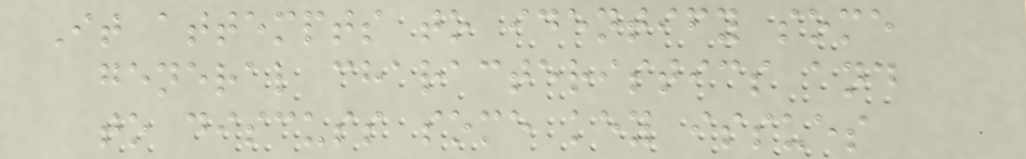It attempts to identify some
general characteristics and
to discuss some key issues
